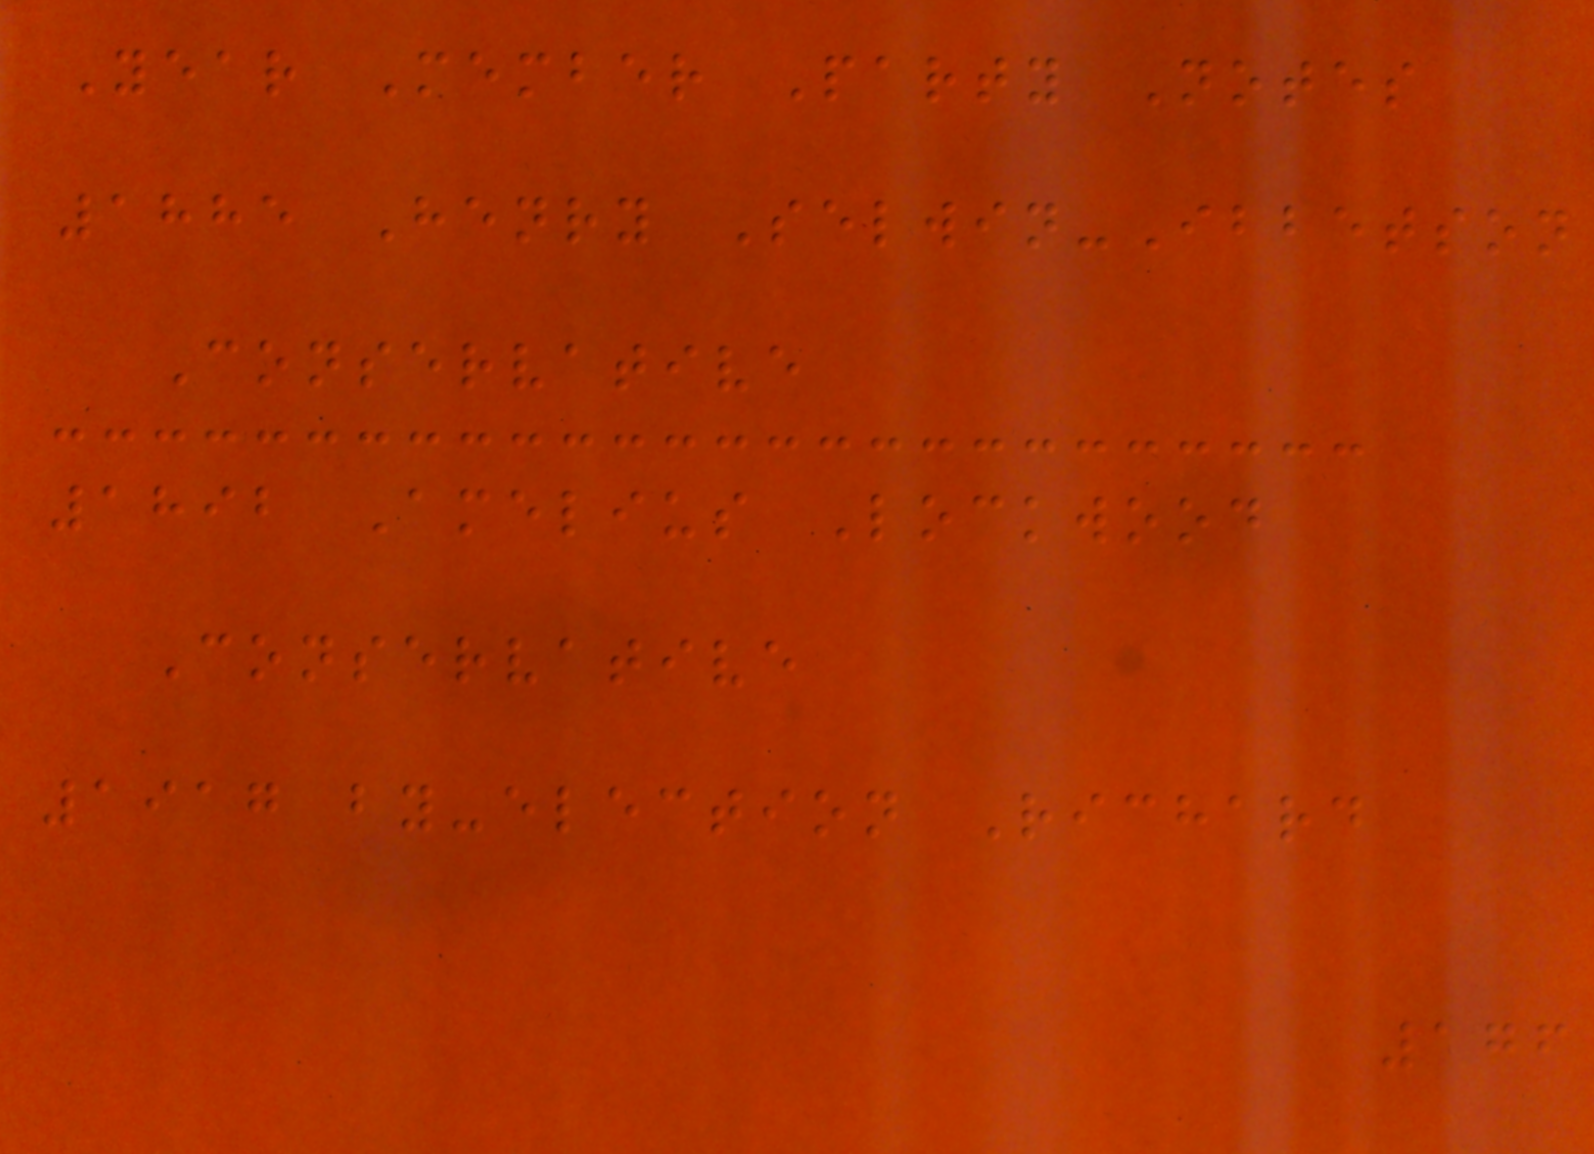Year Member Party Notes
1885 Henry Selwin-Ibbetson
Conservative
1892 Amelius Lockwood
Conservative
1917 by-election Richard
176
